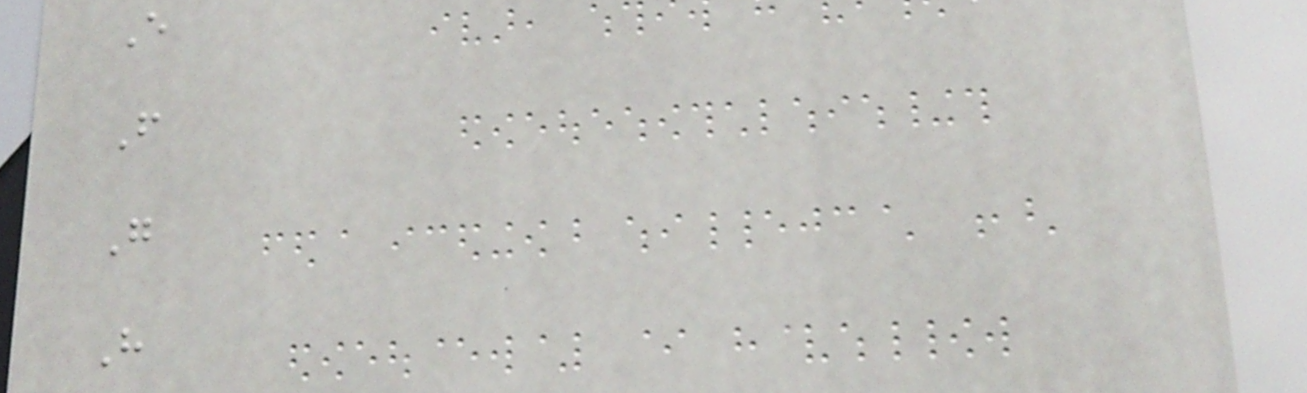E
F
G
H
